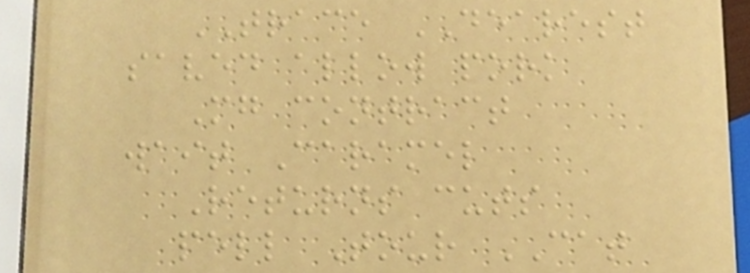TRACE DEAREST
saved allow pork
Mg contract
wait Caramel
Returns cuts
pell Tour CAT
